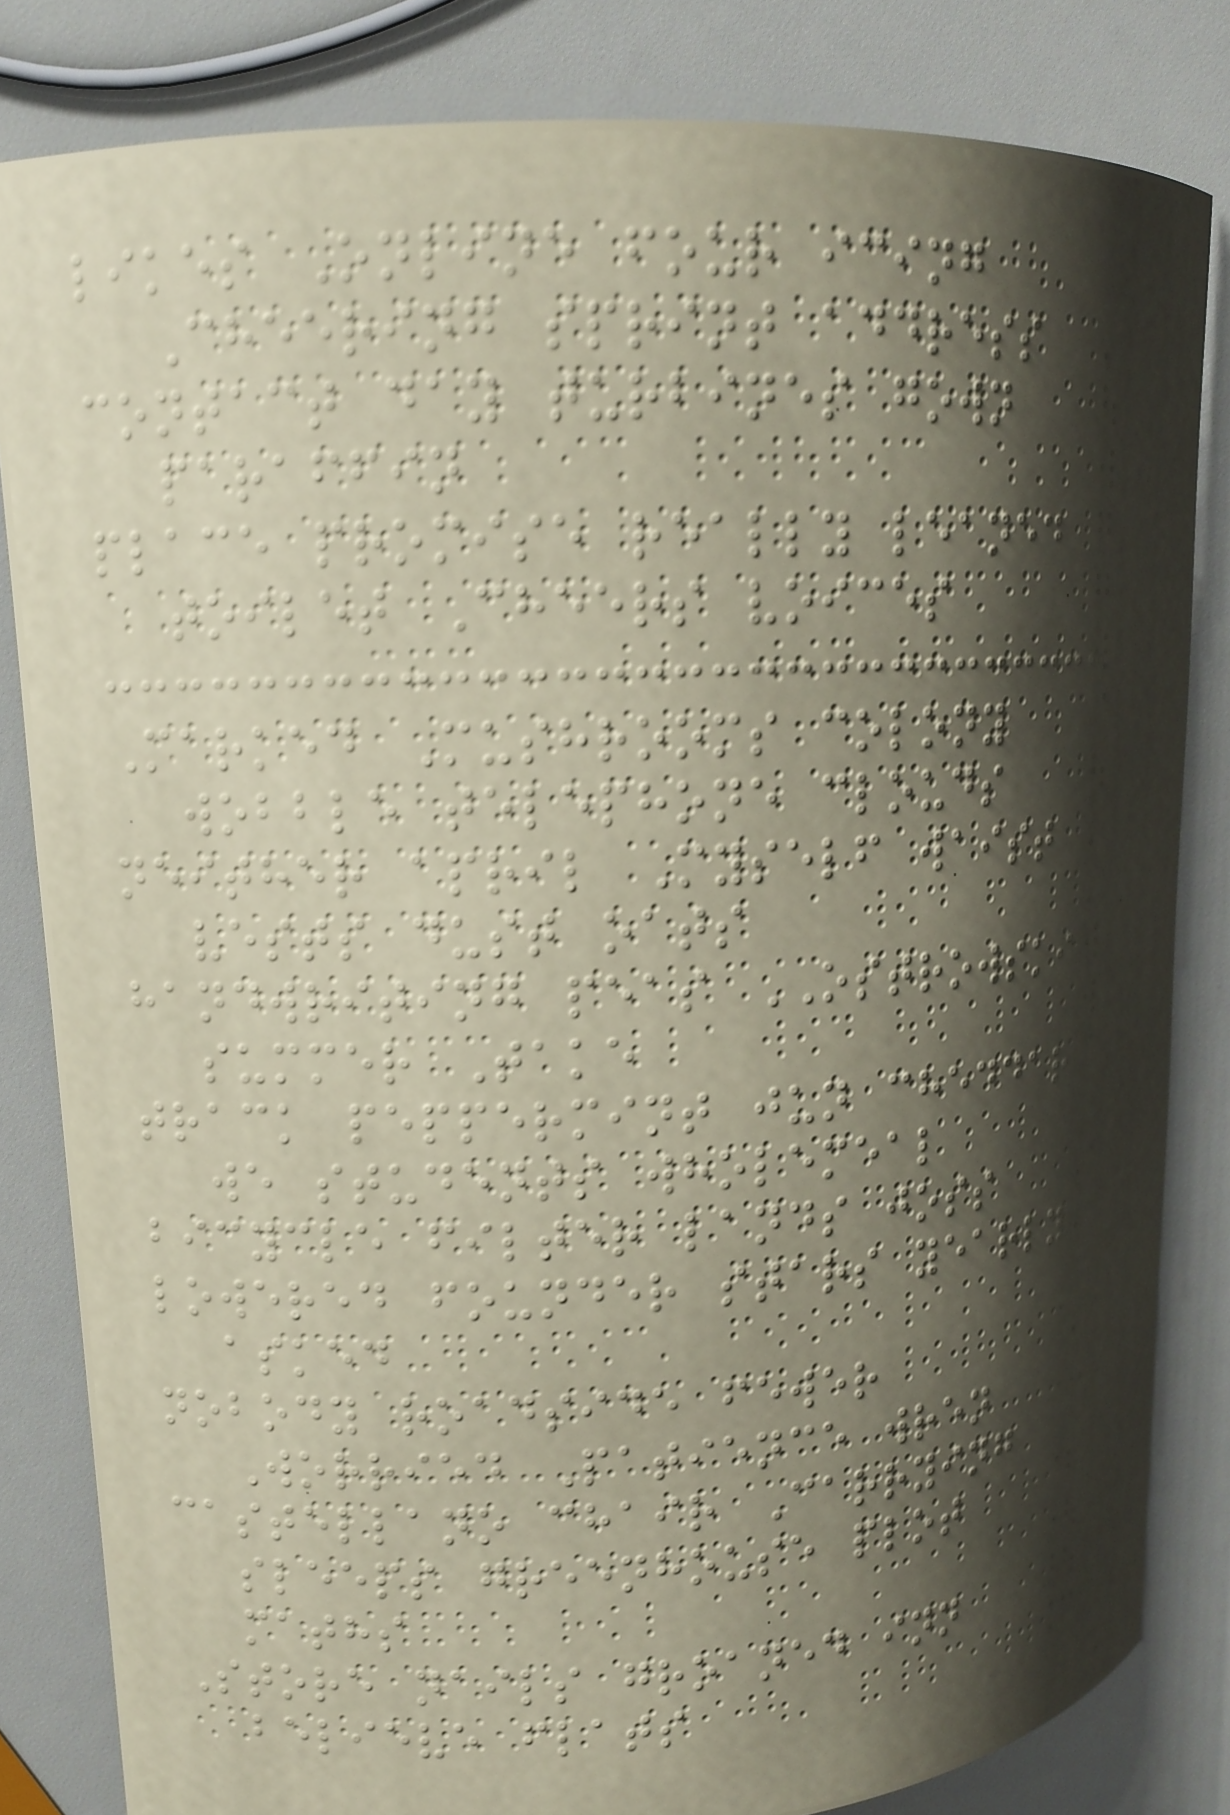likes Online four icing
Cheering sprint address
contact day turbines gown
paraffin
place promise really leaned
toilet Cheers voices
Marked Mushrooms colony
wobble telephone clouds
neither april Myself waist
vests dust oats
handwriting peas OSTROWSKI
summer Take
track peppermint jun cheddar
we students wholemeal
bicycle filter lands joss
lowered founder stars yearly
asked
nobody roadside fewer
Worried Patience wren
castellano chair Carrying
sleeps greenhouse plot
maths
Store nails groaned inn
believe flats
